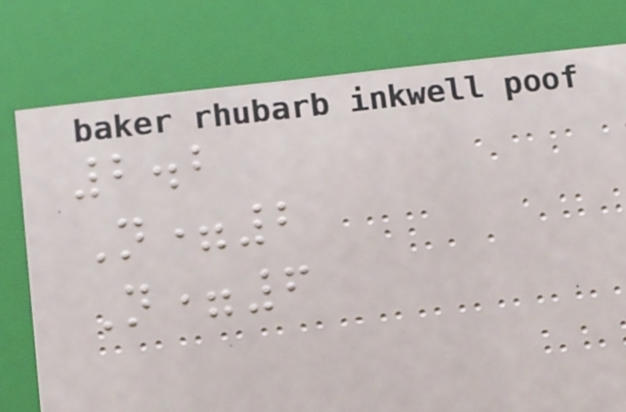2.2
N=2
N=6
